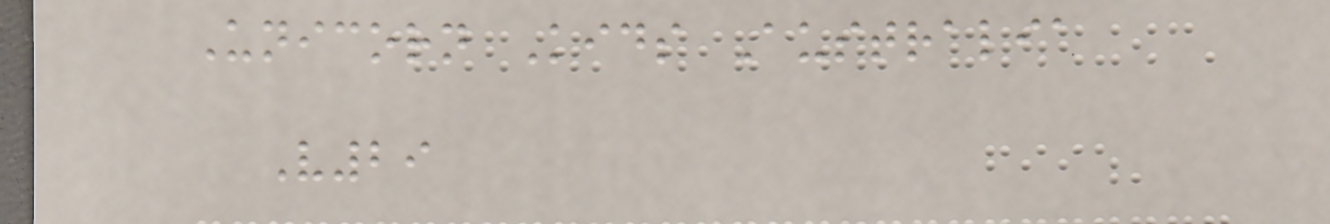Unicorn Kids Australia
V29
